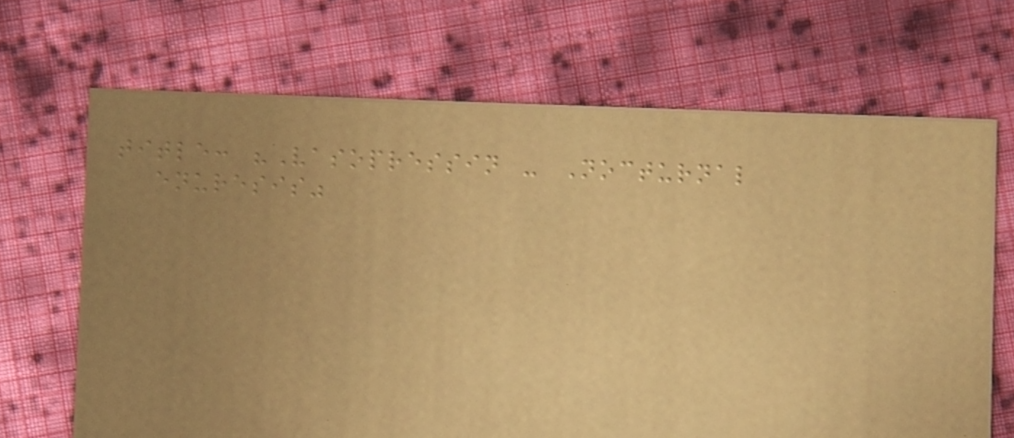title: "Vasopressin - Nocturnal
enuresis"
